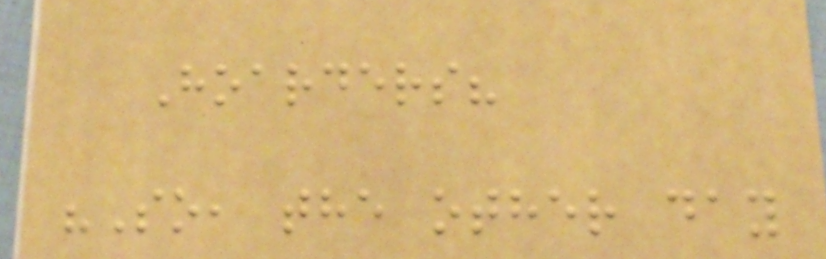Hoarders?
"So, the other day
